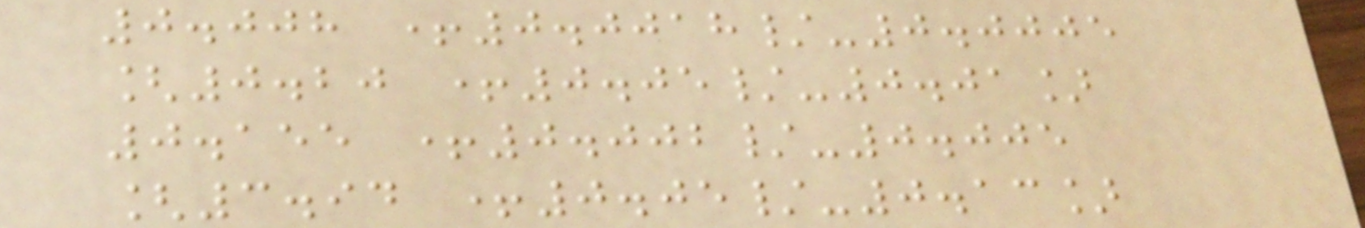0.008 +0.0018/-0.0005
[0.20 +0.05/-0.01]
0.155 +0.002/-0.005
[3.94 +0.05/-0.13]
